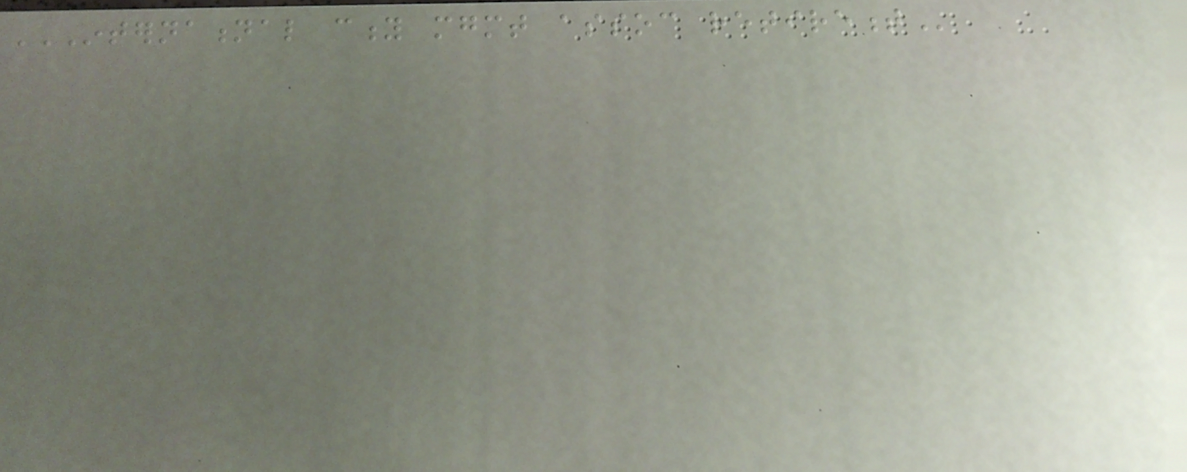INTERNATIONAL CITY MGMT ASSOC RETIREMENT
